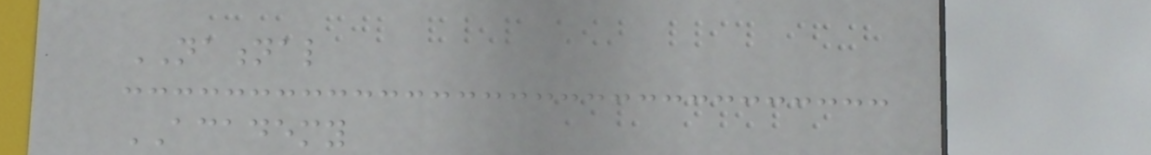NATIONAL
ACADEMY
